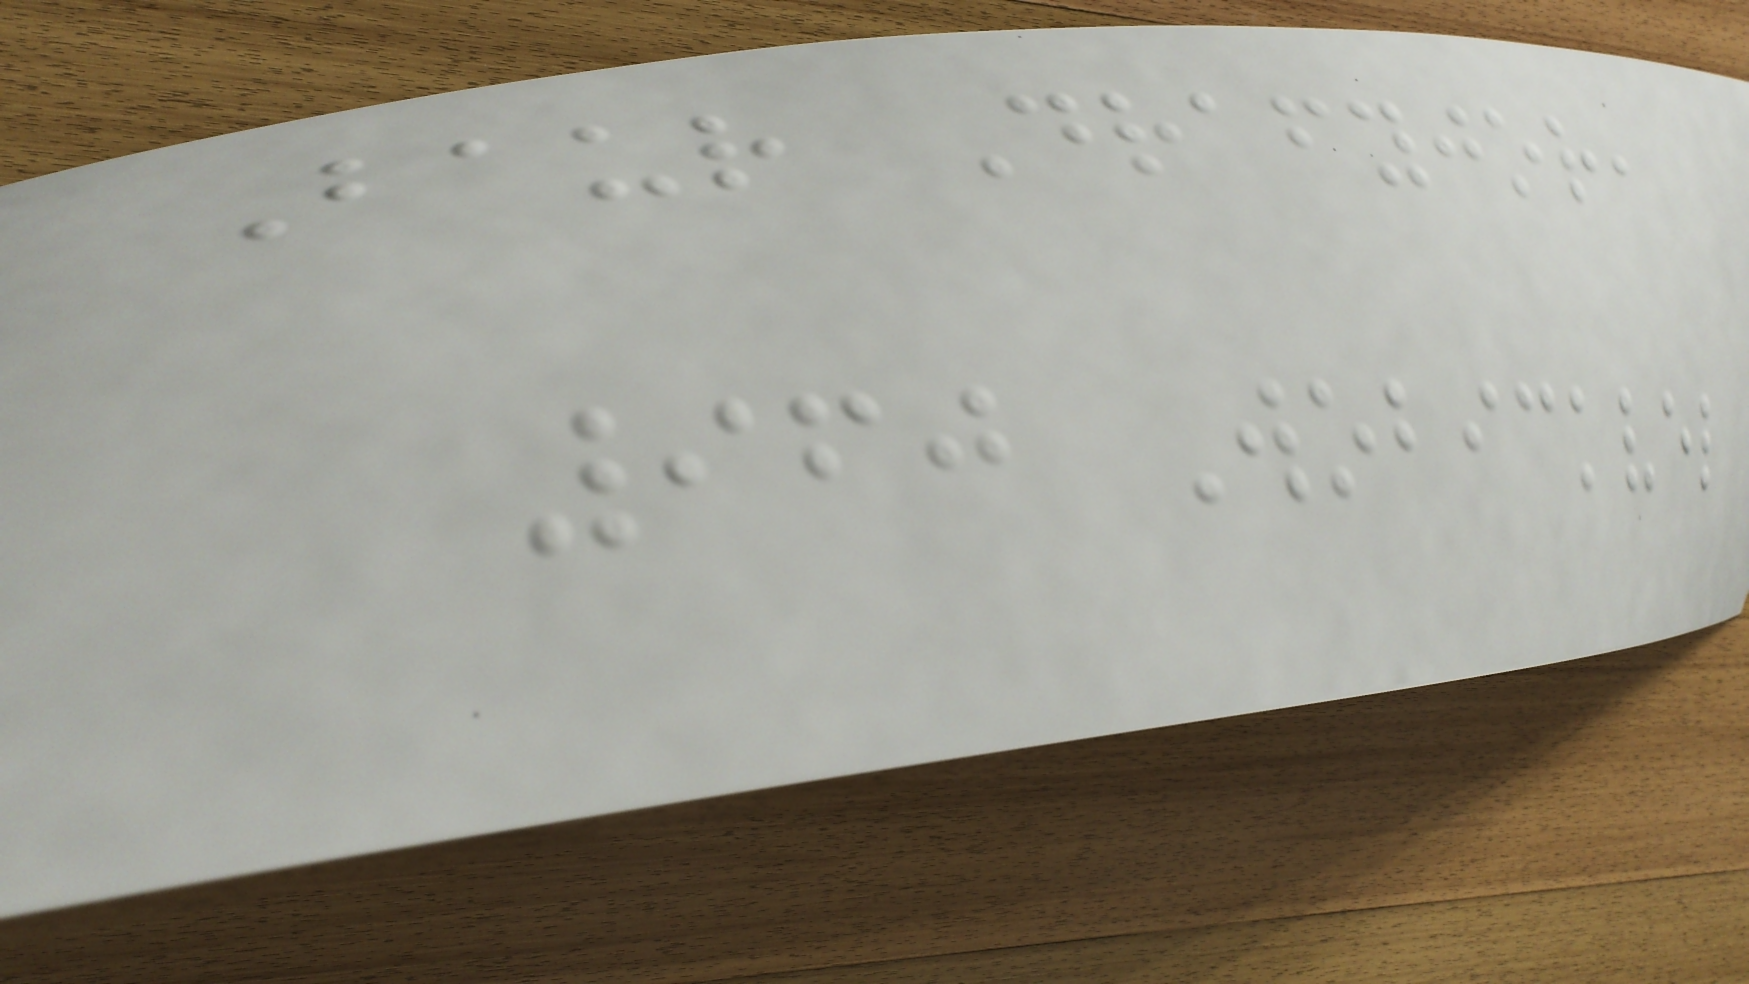Baur Drafyjor,
960 Wobickvel
